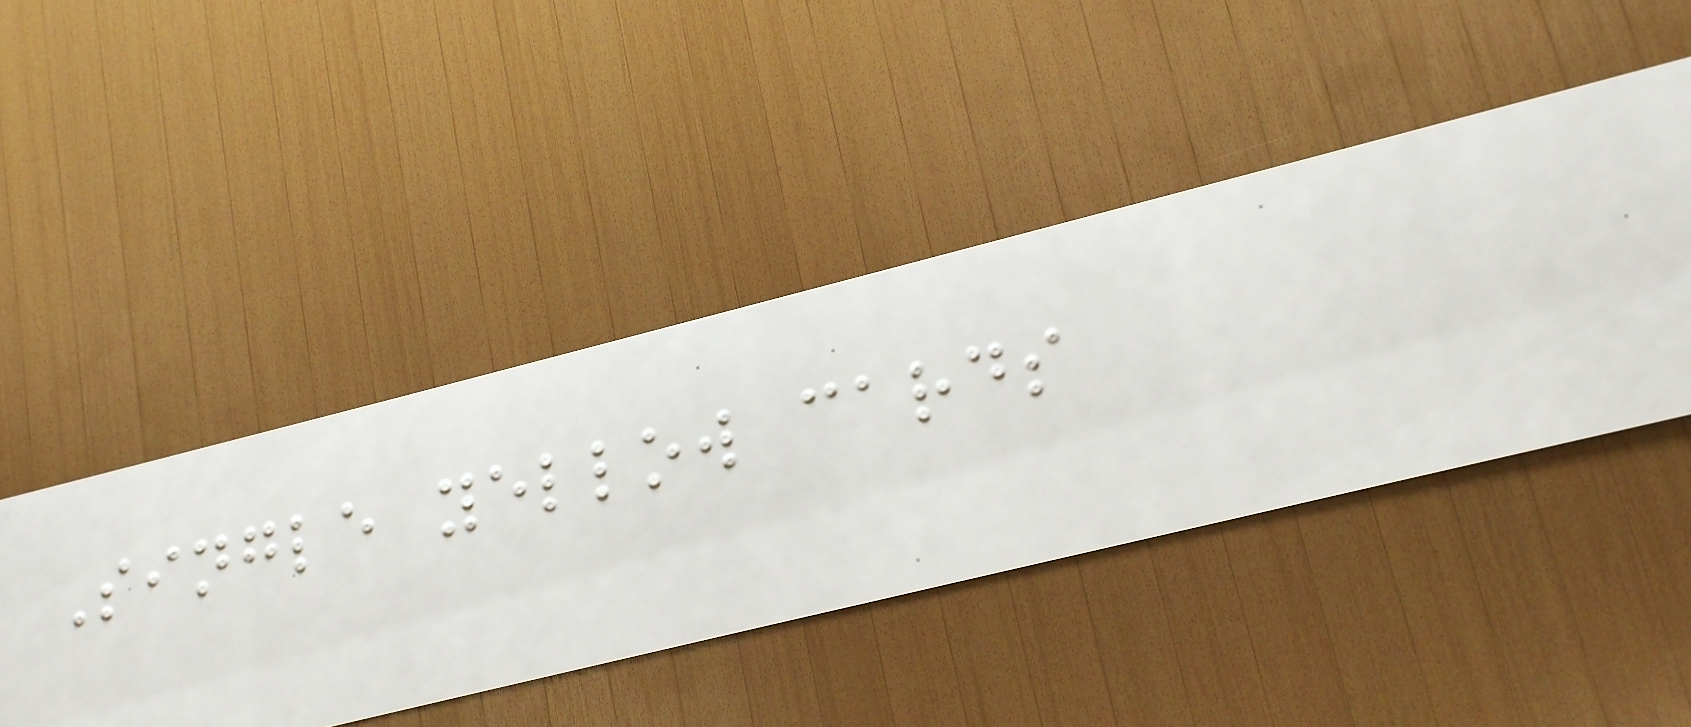Single yellow cards
